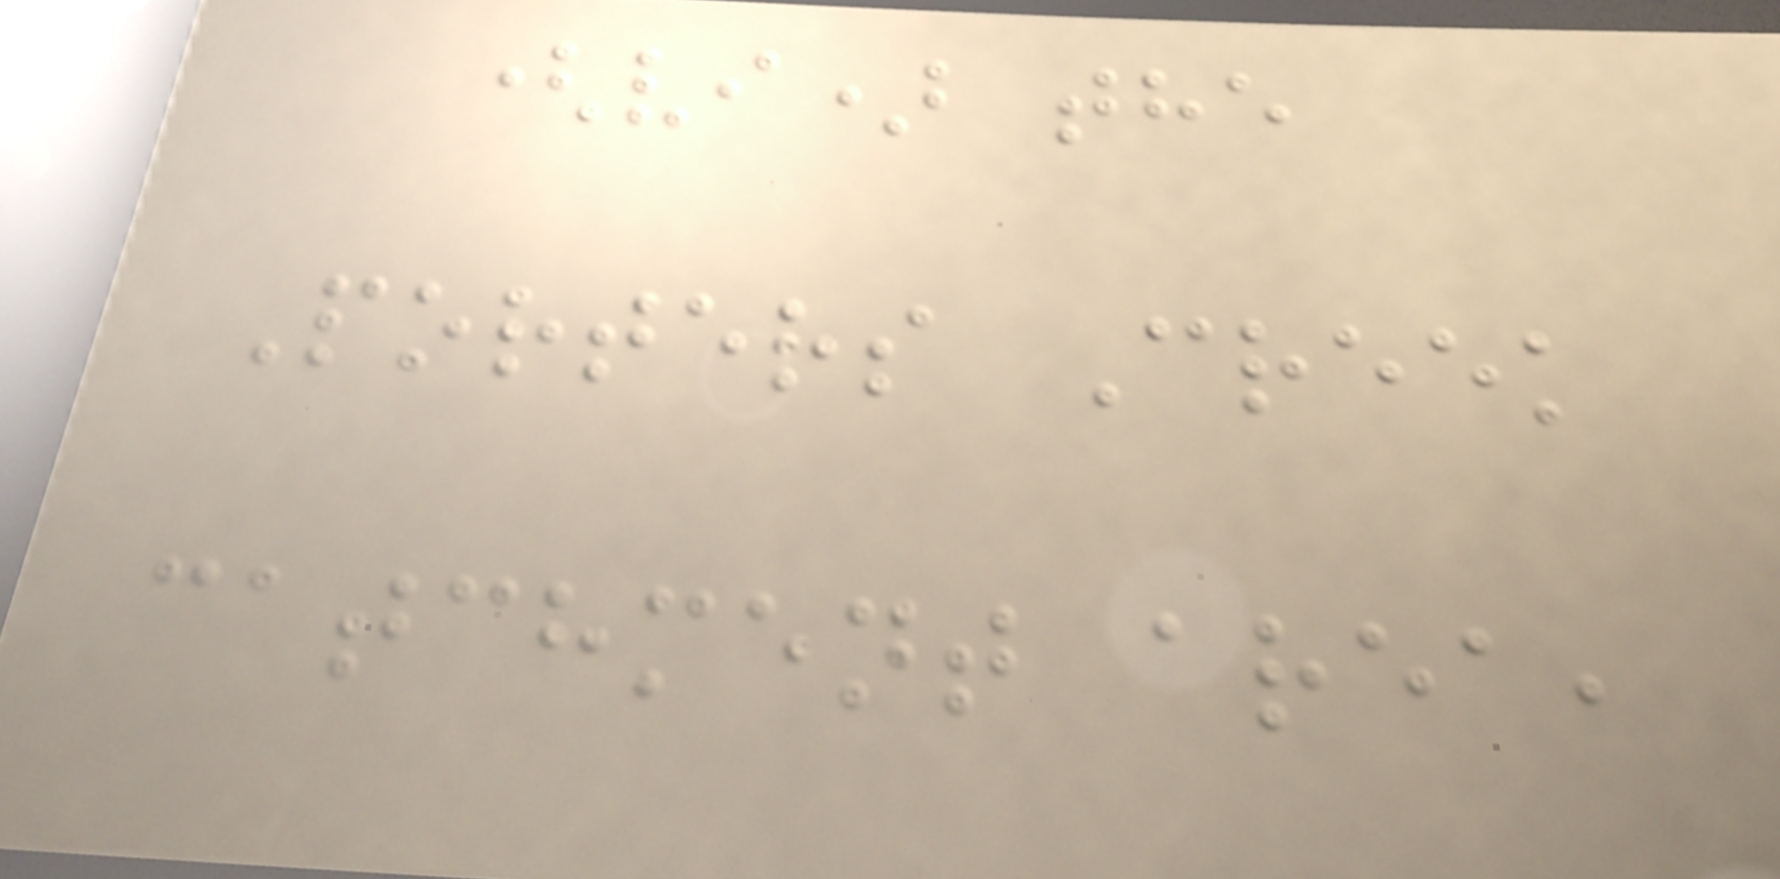(vi) the
Porters Creek
catchment area,
